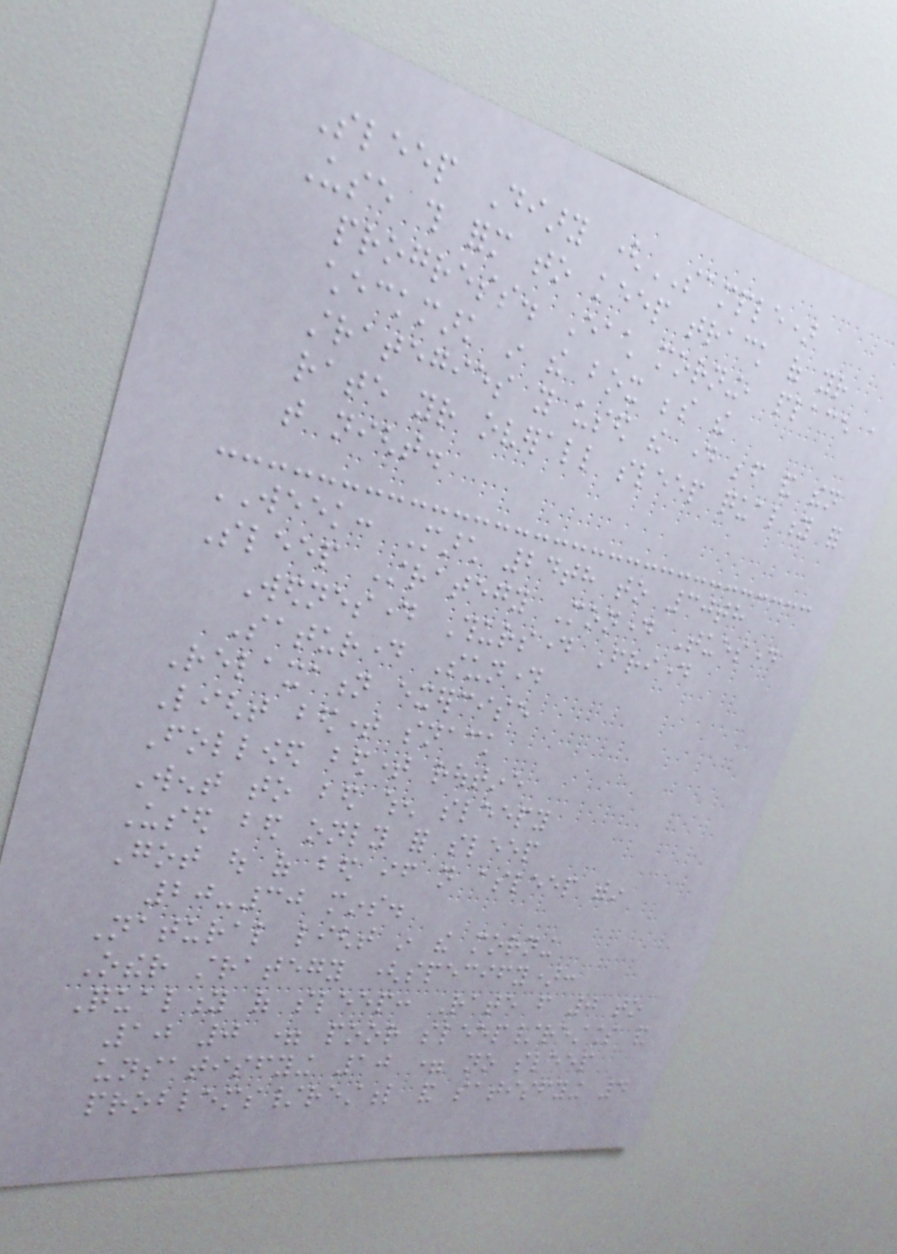Sleep Diary (SAMPLE)
Use this form to keep track of your
progress. Each morning, place a
checkmark in the box beside the
strategies you used the day before and then
rate your overall sleep quality for
that night.
WEEK: March 24th to 30th
Sleep Strategy Monday Tuesday
Wednesday Thursday Friday
Saturday Sunday
Relaxation exercise
Light bedtime snack
Followed bedtime routine
Went to bed when sleepy
Used bed only for sleep
Got out of bed if not asleep within
20-30 mins.
Natural light in the morning
Other strategy (specify):
Quality of sleep: Rate from 0 to
10 0 = poor sleep/restless and
unsatisfying 10 = no sleep
problems/restful and satisfying 4
